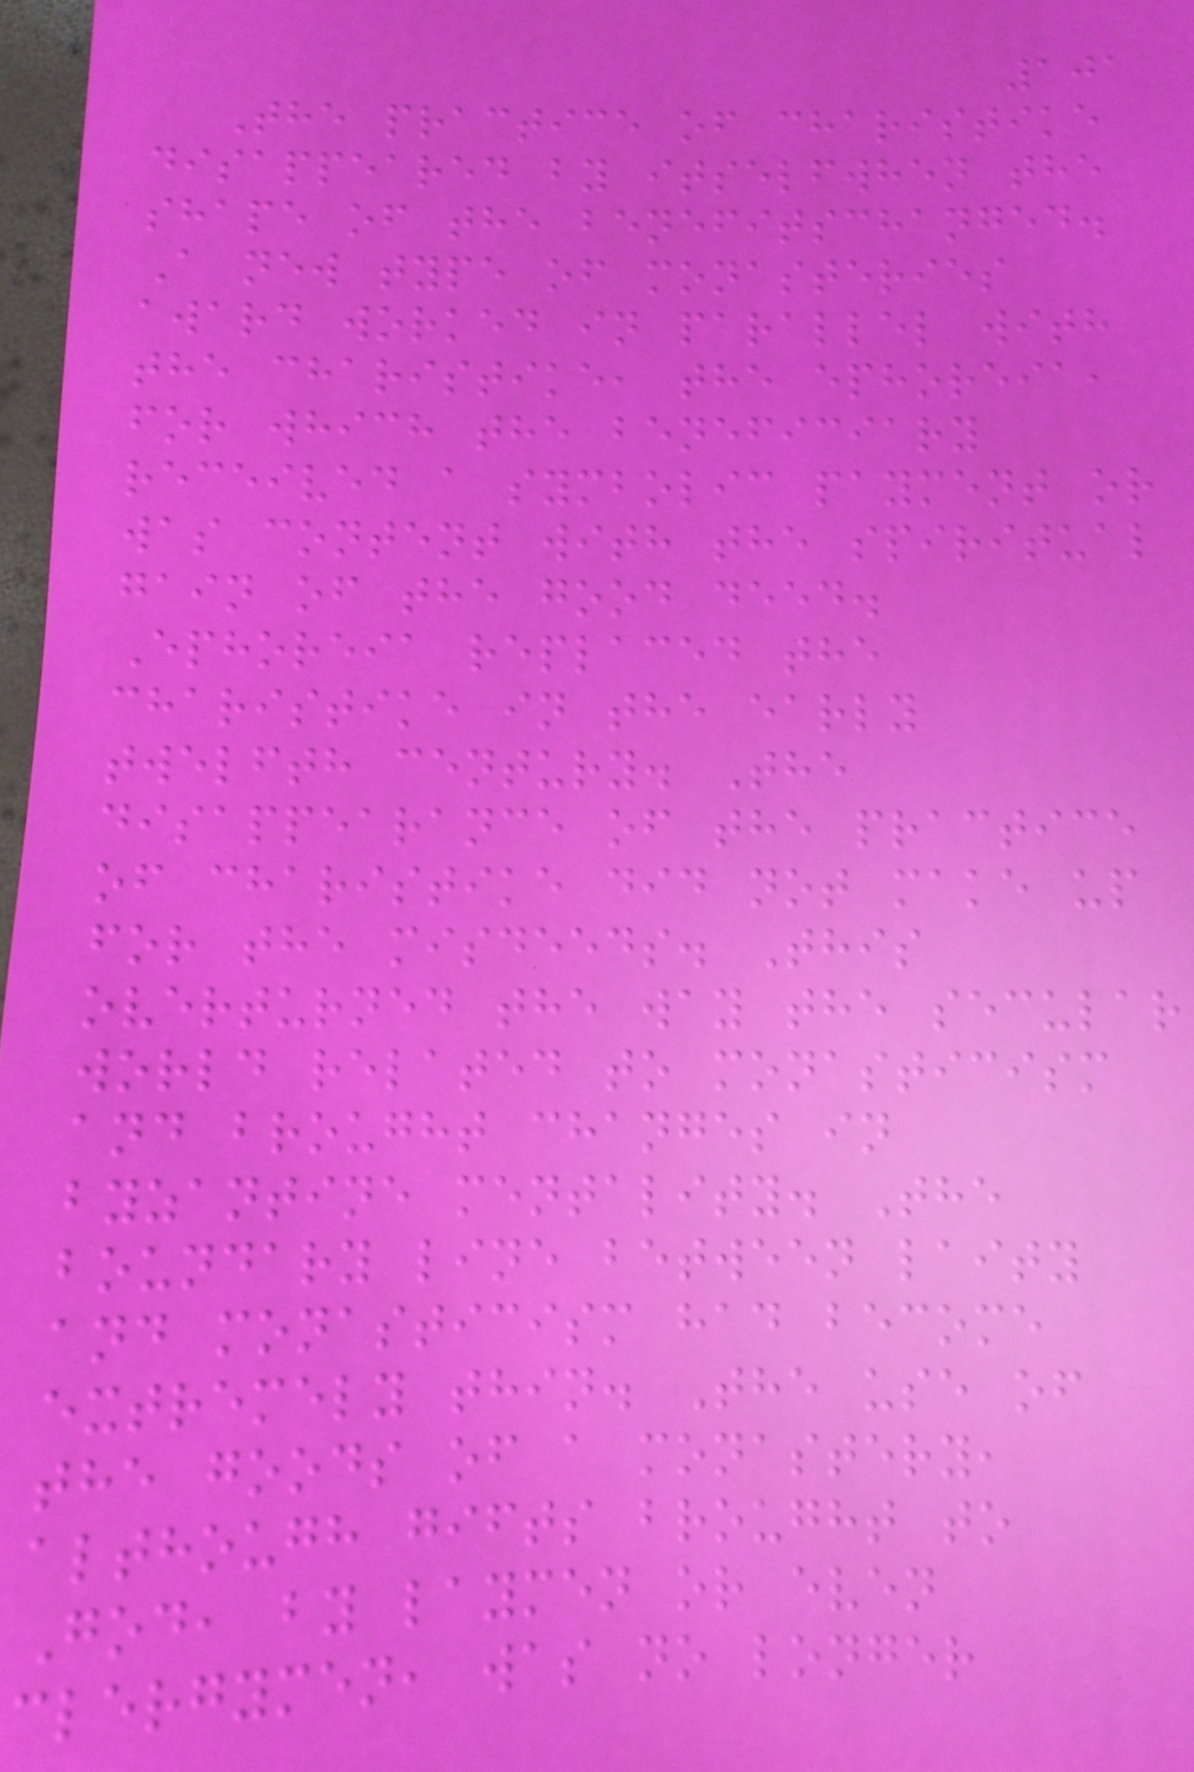101
The practice of charistike
disappeared by itselfwhen the
shape of the benefitschanged.
A new type of monasteries
award worked in parallel with
the charistike, the ephoreia,
for which the beneficiary
received a symbolic payment or
was content with the spiritual
gain of the good deed.
Ephoreia replaced the
charistike in the early
twelfth century. The
disappearance of the practice
of charistike did not make up
for the misdeeds. This
overturned the way the secular
world related to monasticism
and brought changes in
byzantine mentality. The
boundary line between laity
and monasticism had become
extremely thin. The use of
the goods of a monastery,
although gifts brought to
God, by laymen or even
clergymen, was no longer
